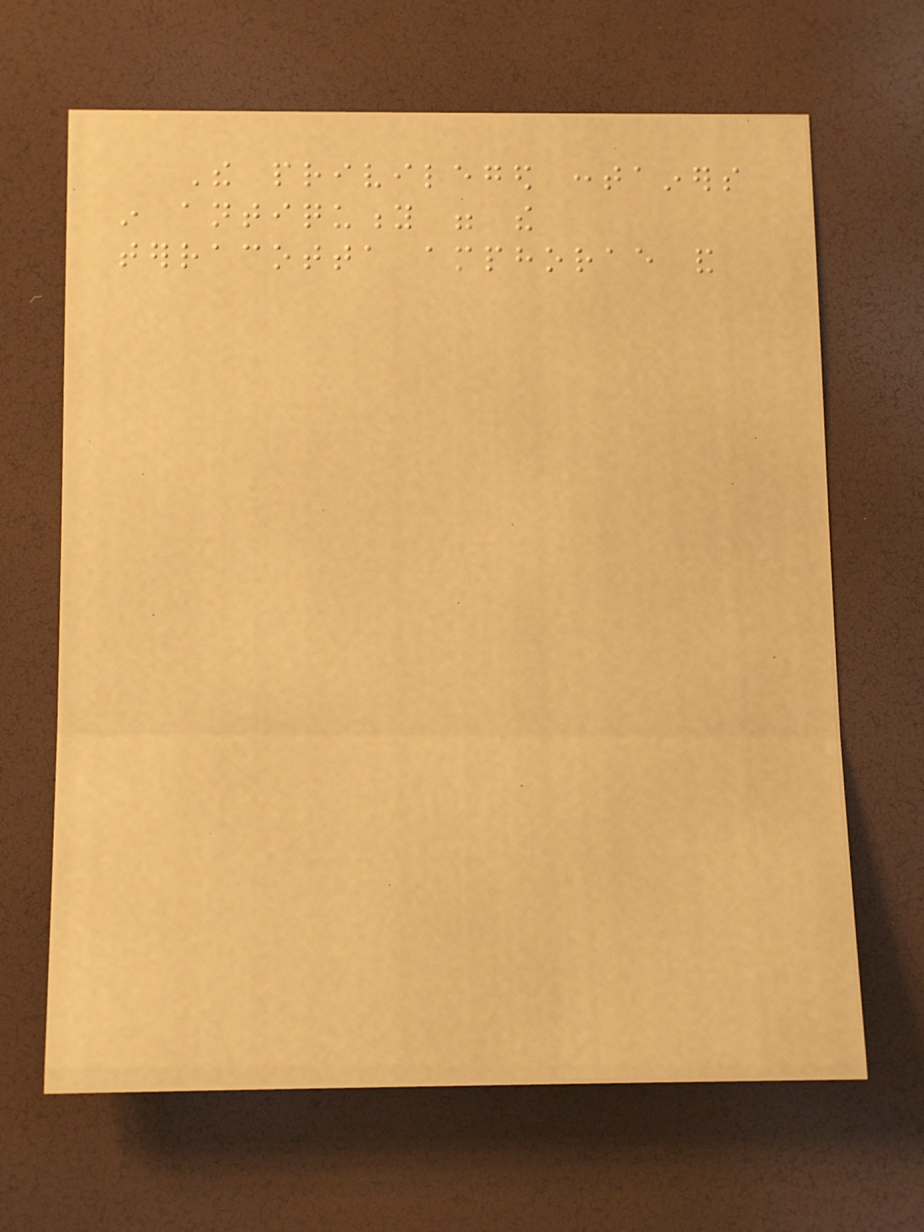The privileged containers
in antiquity were the
terracotta amphorae and
